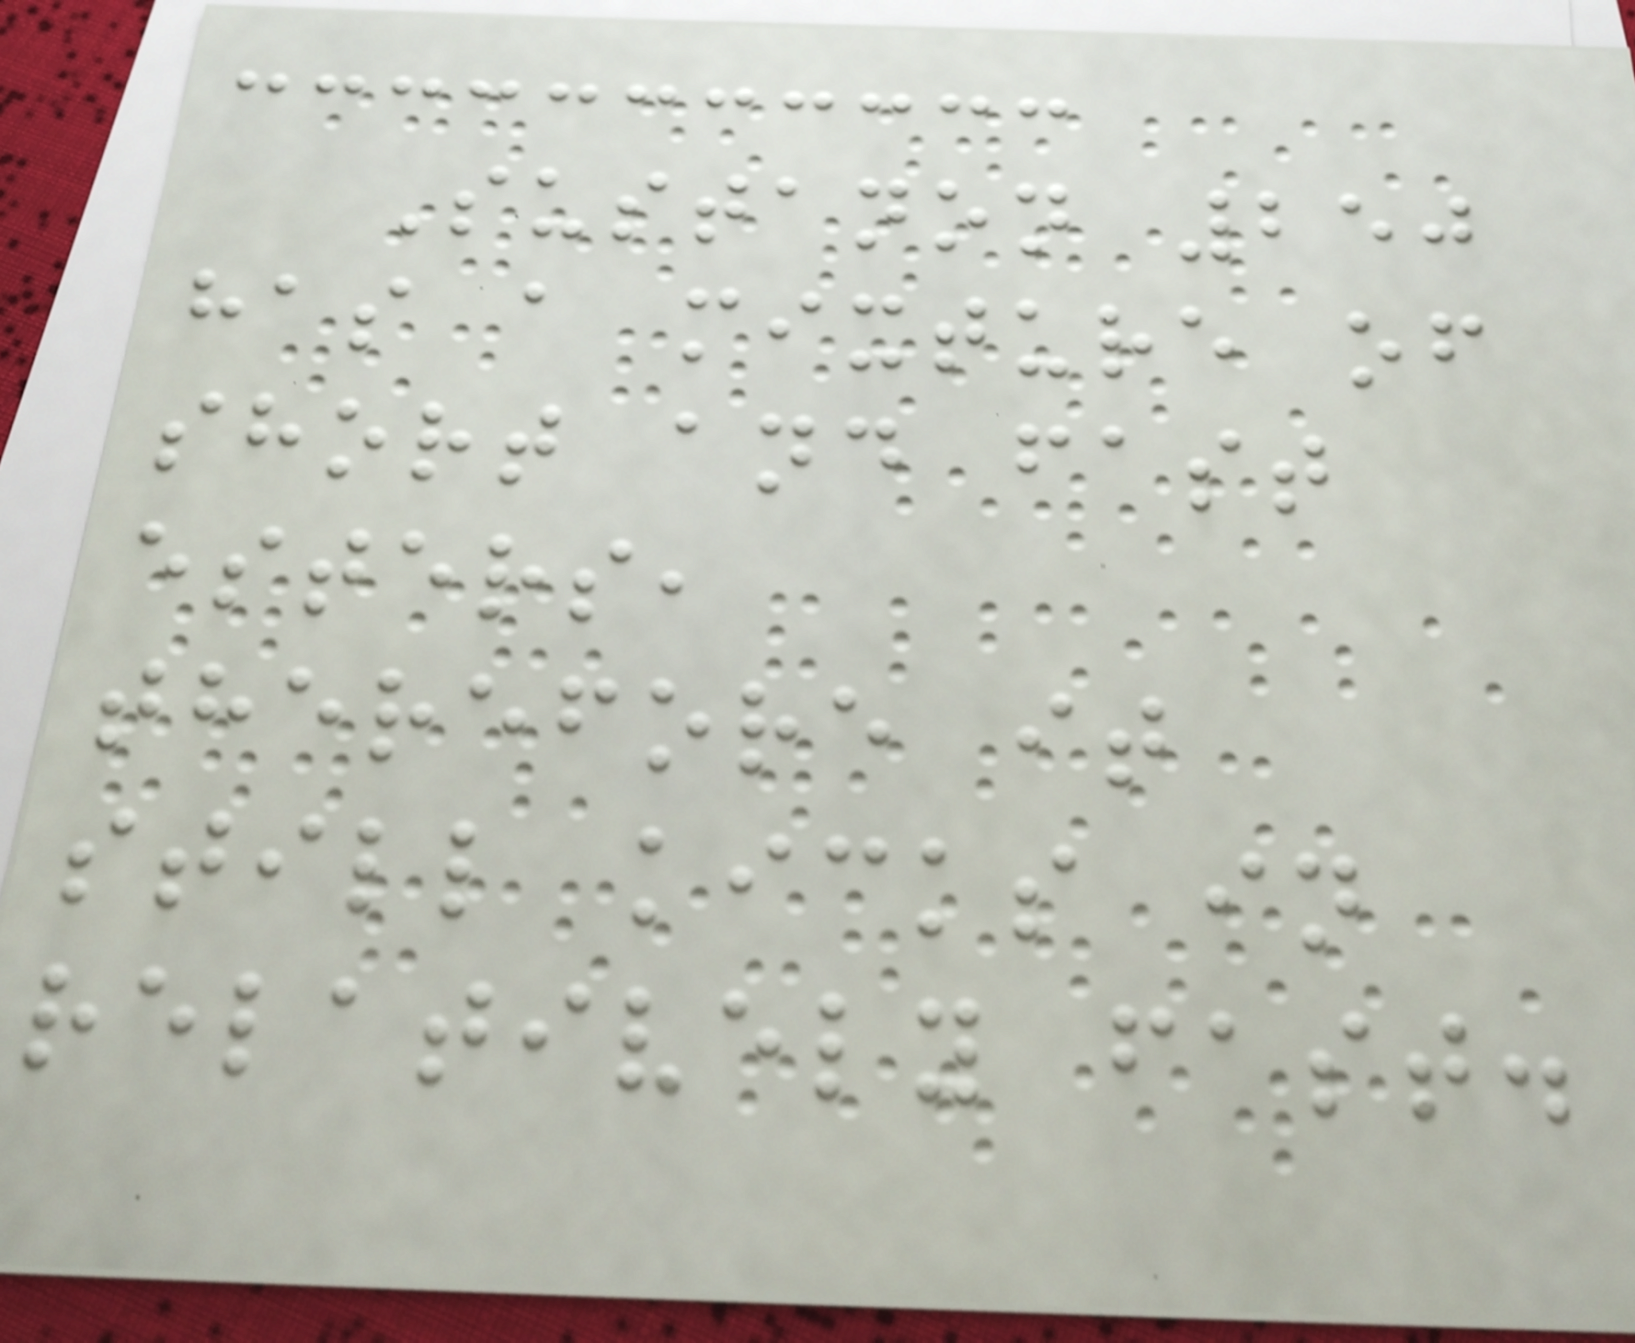Sustanon 250
has a mixture of
short and fast
esters,
therefore it
still kicks in
relatively fast.
